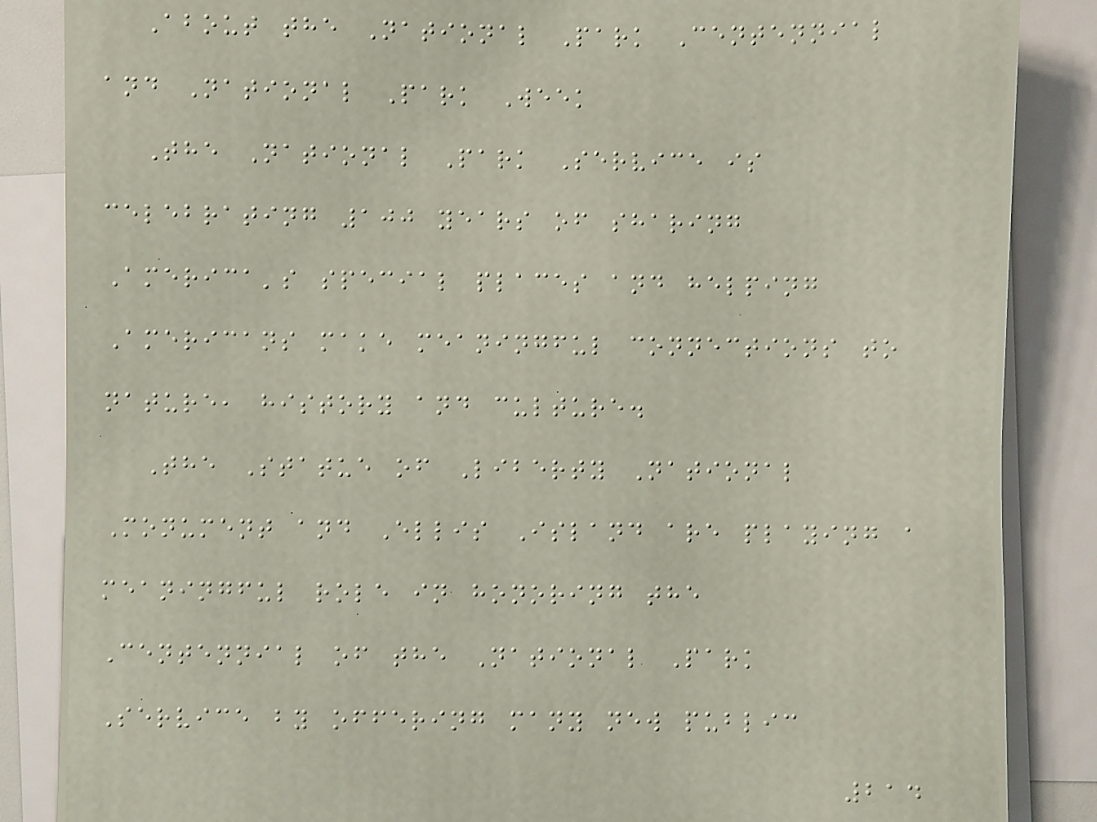About the National Park Centennial
and National Park Week
The National Park Service is
celebrating 100 years of sharing
America's special places and helping
Americans make meaningful connections to
nature, history and culture.
The Statue of Liberty National
Monument and Ellis Island are playing a
meaningful role in honoring the
Centennial of the National Park
Service by offering many new public
214
